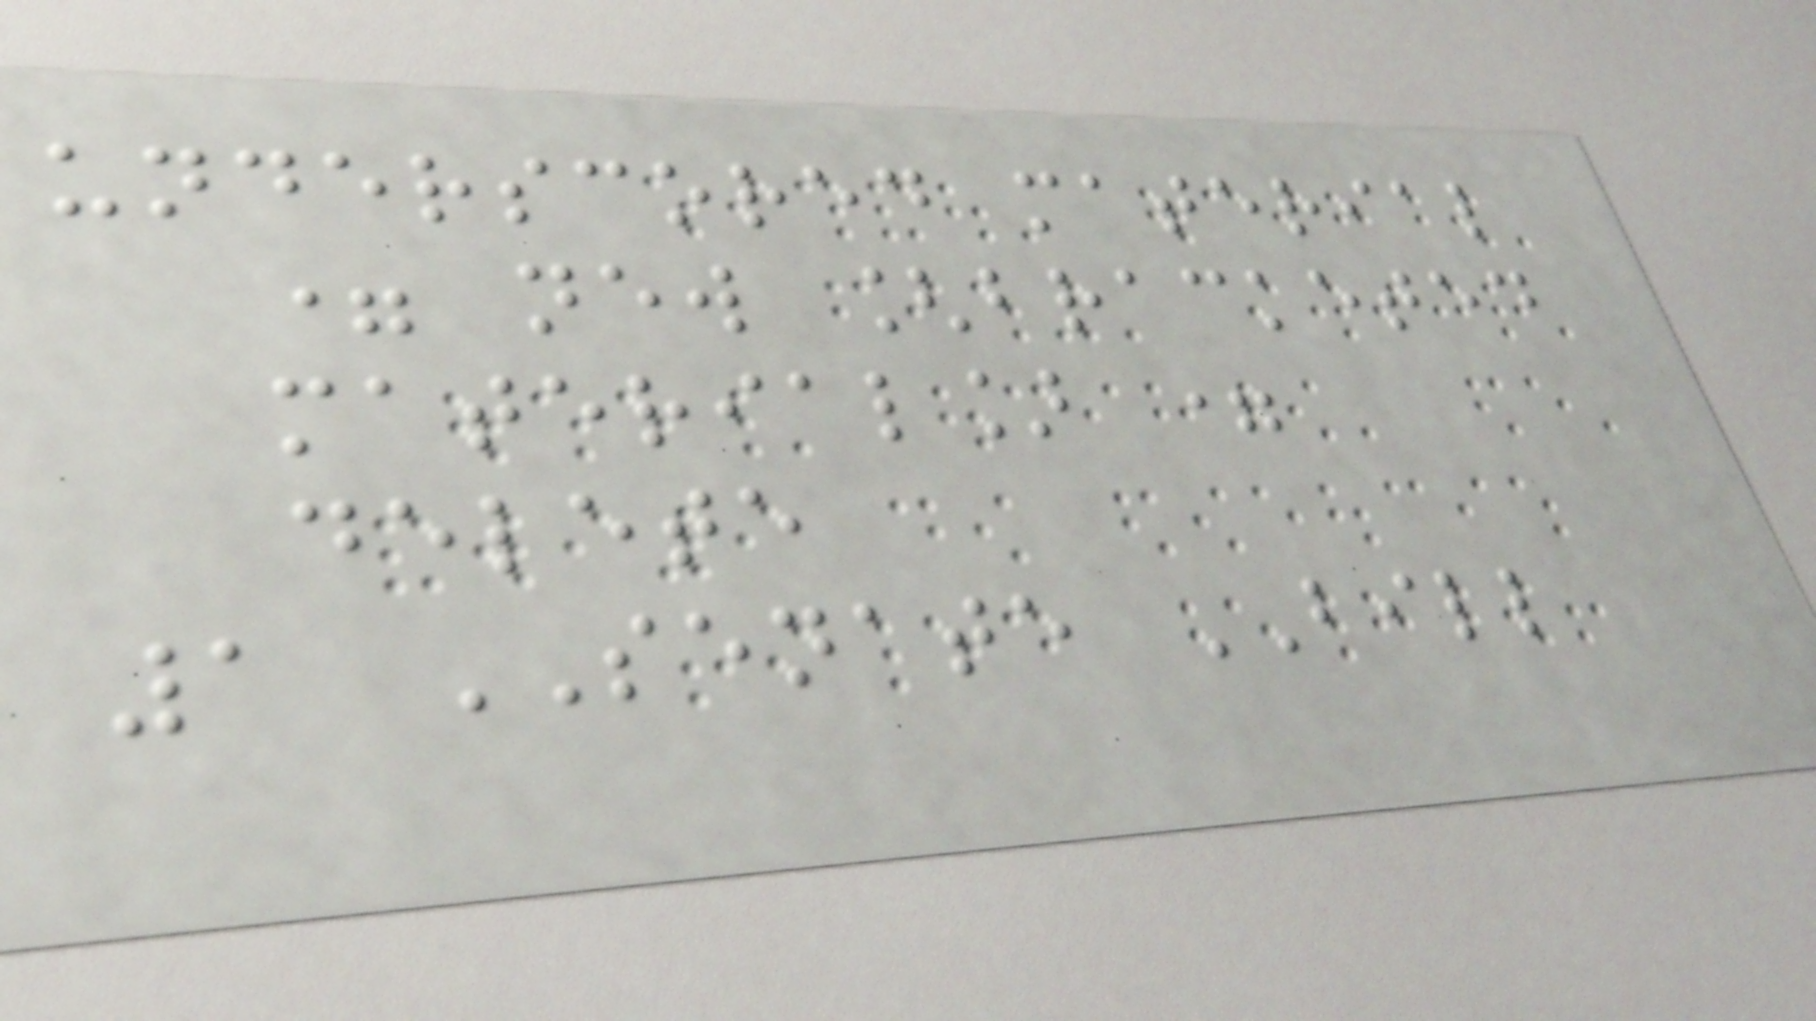underscored material
= new [bracketed
material] =
delete
1 SENATE BILL
